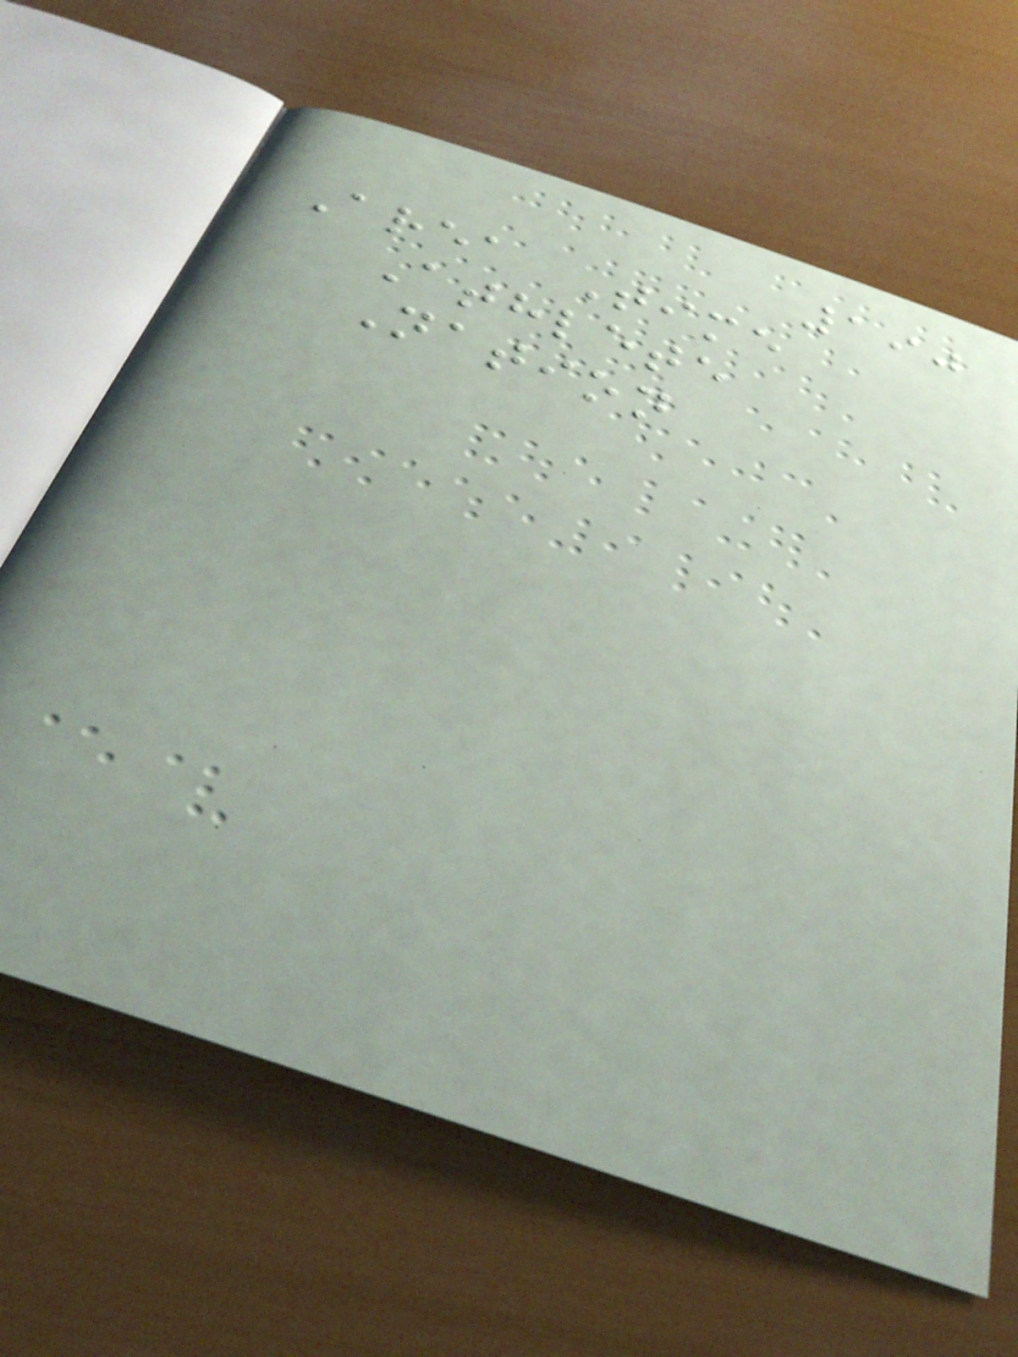190
Area Time
Athlete
Nation
